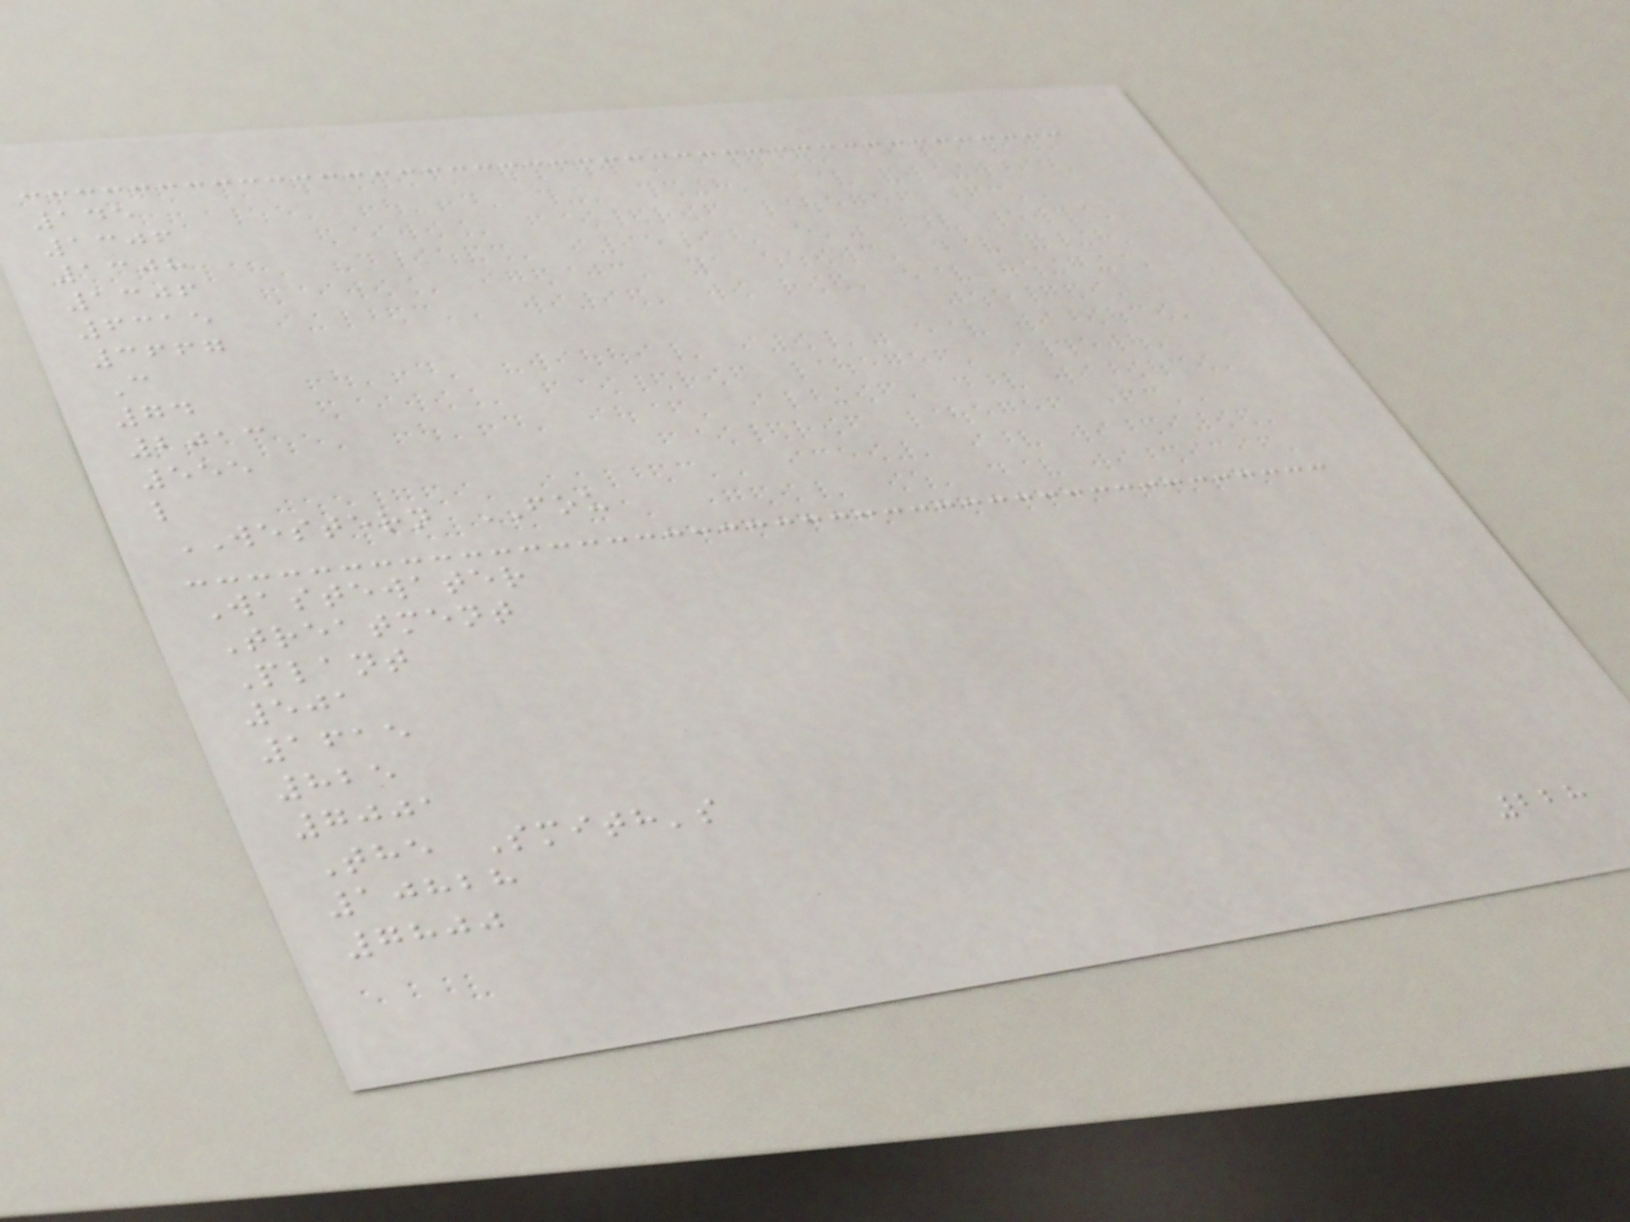145
1306
1308
1306
6315
3667
C
74
2013
555
l
WESTERN FOU
Wastewater
Treatment
Plant
501
1615
825
7001
The Smith's
10828
7800
228
